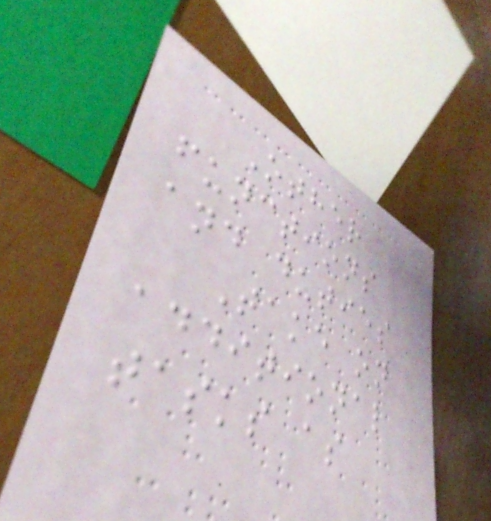Other
functions
and duties
Take on
additional
tasks as
